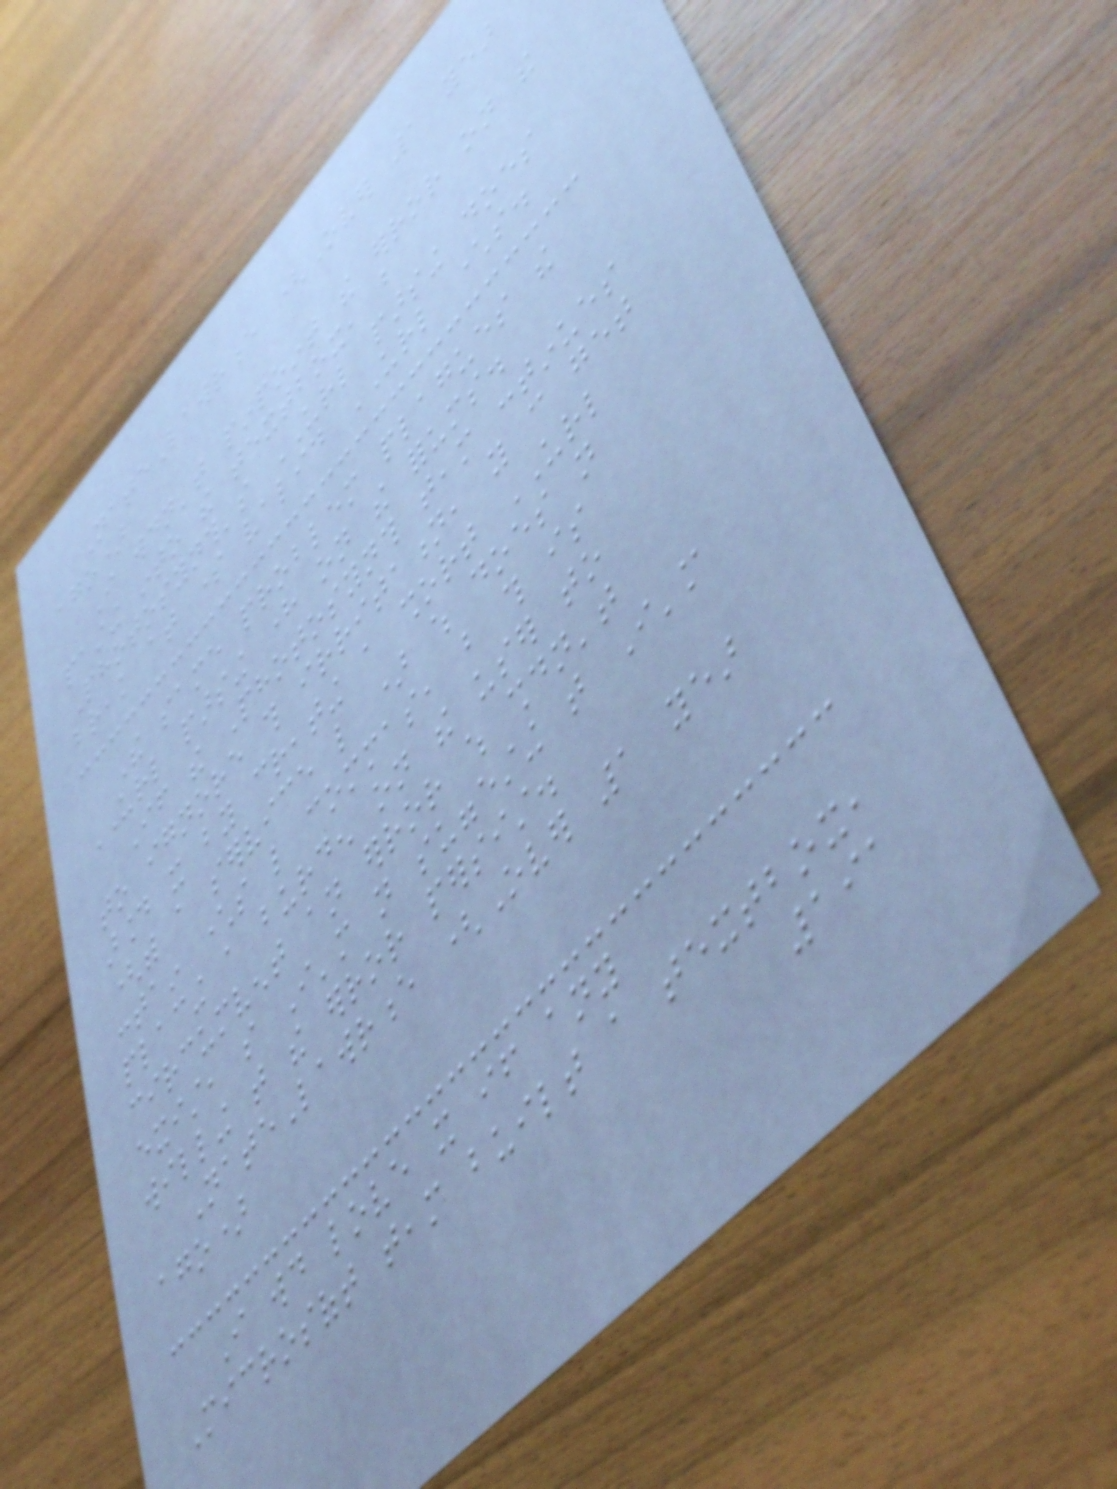NateLawrence (Over 1 year
ago)
I wouldn't pinpoint the error on the
pasting into the textbox, but
Photosynth's URL parsing does
break at some valid URL characters.
The same problem plagues the
URL parsing here on the forums.
If the Photosynth team continues
to ignore this irritation, you can get
around it by creating a short URL
(with a service like ) which does not
contain characters like commas, but this is
placing a burden on the user to
circumvent an error which shouldn't
exist, so I'm not suggesting that I'm
willing that the error persist.
NateLawrence (Over 1 year
ago)
I would love it if any
Microsoft team built a textbox,
191
